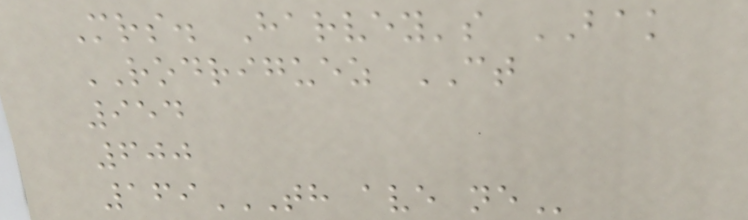Mrs. Harvey's BAK
RODRIGUEZ CT
954
600
169TH AVE NE
